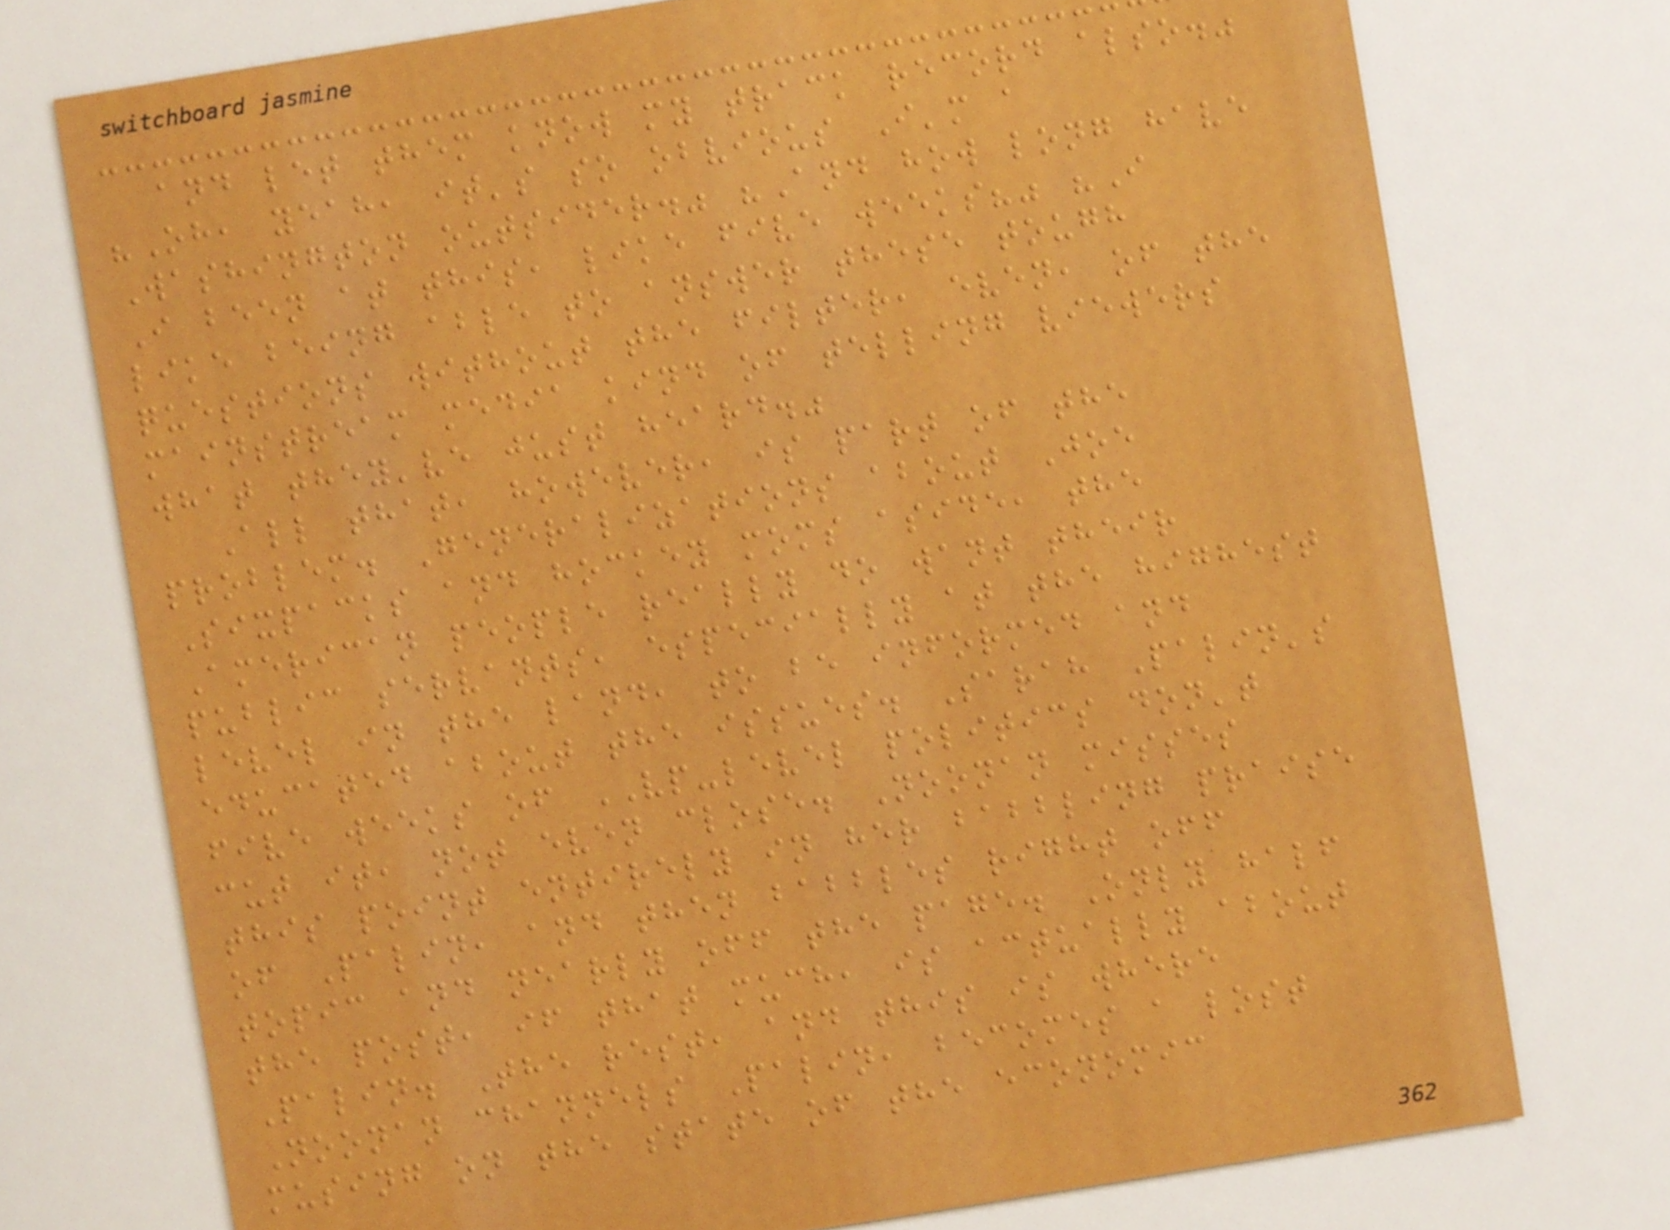and let them know my track record also."
"Oh, yeah, it's so obvious I'm a
Washington outsider." "And how long have
I been at this, like five weeks?" "I
like being able to answer these tough
questions without the filter, even, of the
mainstream media kind of telling viewers
what they've just heard."
All that, however, is part of the
problem. Generalizations about Joe
Sixpacks and hockey moms aside, the
American people really do want their
public servants, especially at the highest
level in the land, to be informed and
educated about the issues. Sarah Palin's
five weeks of VP-level politics don't
cut it, not even close. Noonan misses
this point entirely in her babbling praise
of Palin, and then babbles right off
topic and nearly off the page. Only half
the post, if that much, is actually about
Palin. The rest, and this is where
Noonan channels Palin, becomes a lost
musing on the state of the economic
